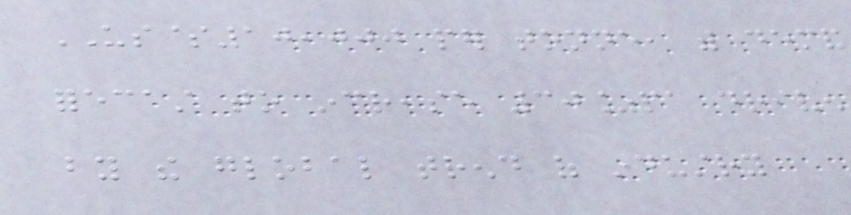US$10,000 per tonne, with demand
forecast to increase 30%pa driven
by the global trend of industry
